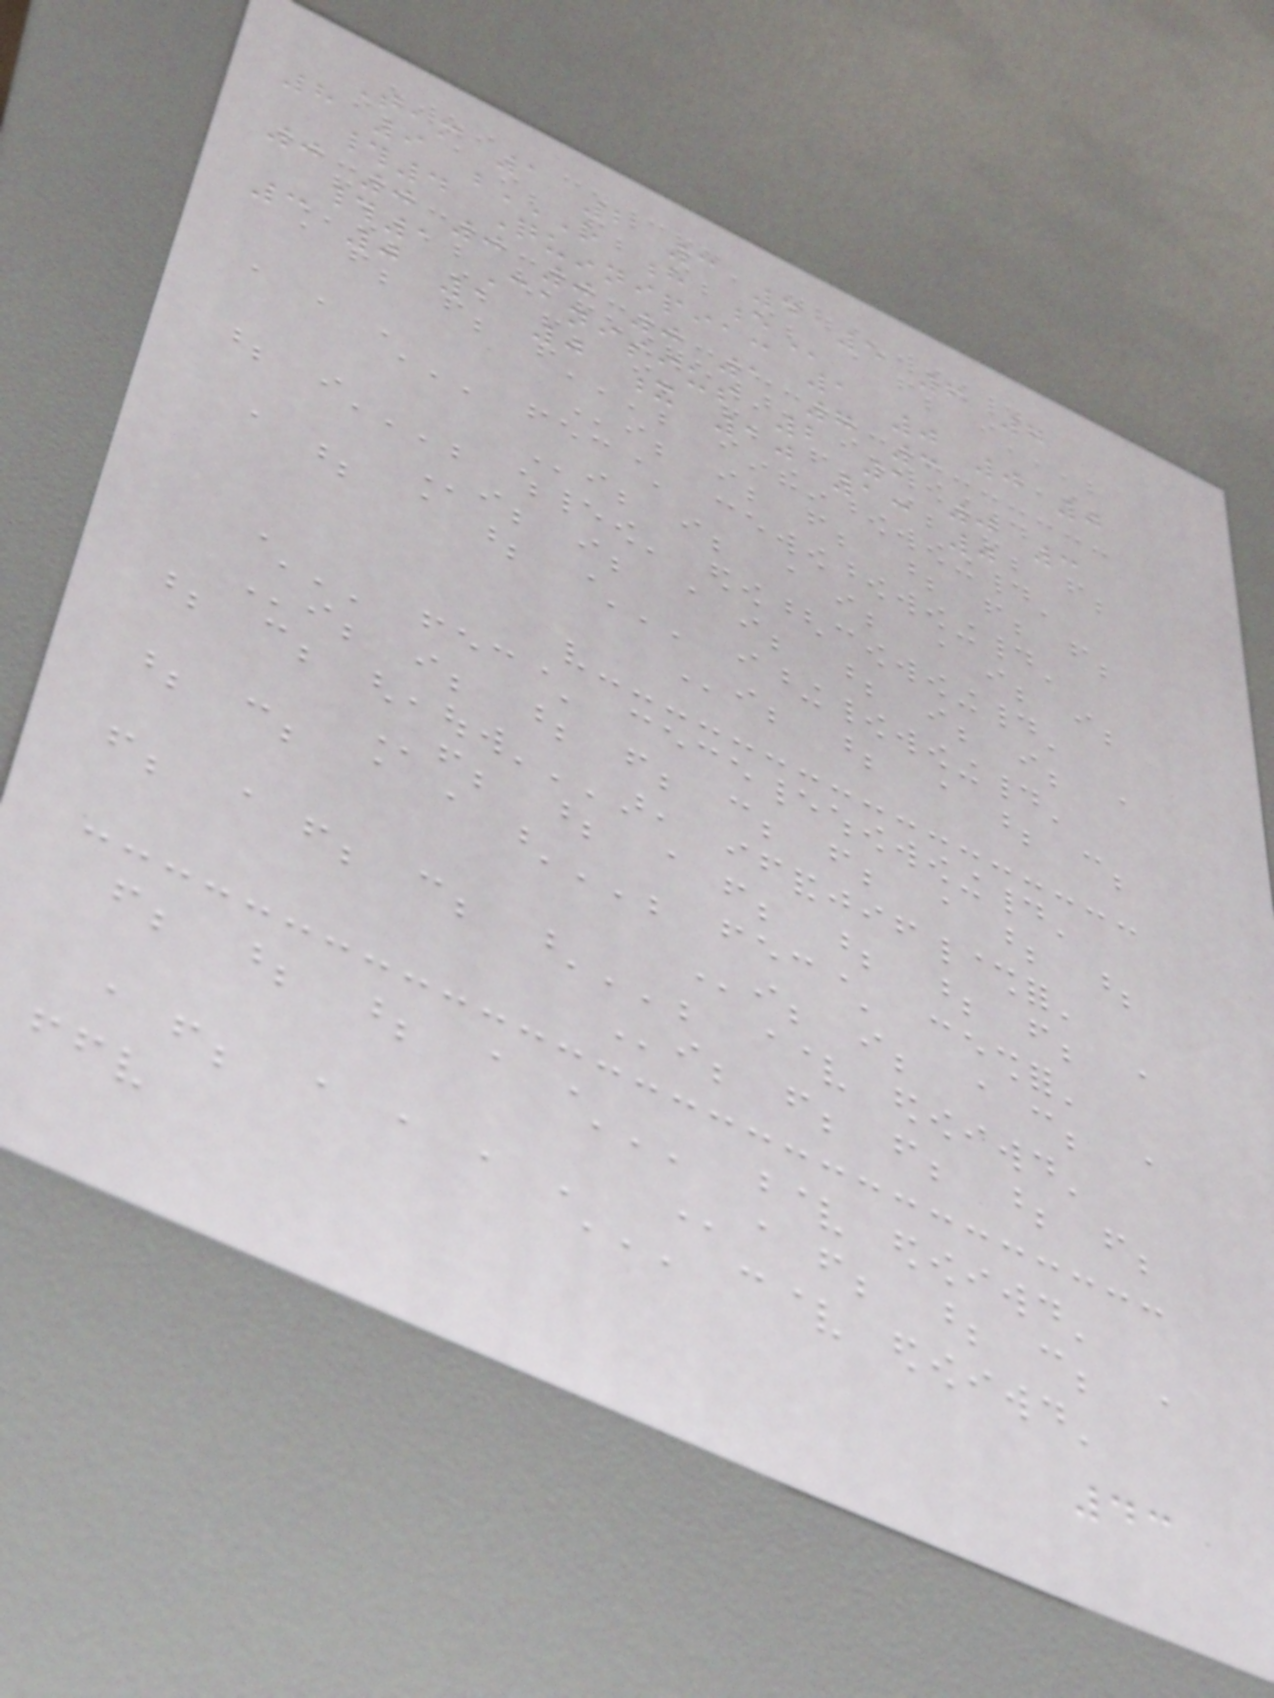Team 1 2 3 4 5 6 7
8 9 R H E
#4 Quinnipiac 1 0 0 0
0 0 0 0 0 1 7 3
#1 Canisius 2 1 0 3
3 0 1 0 x 10 13 0
43
